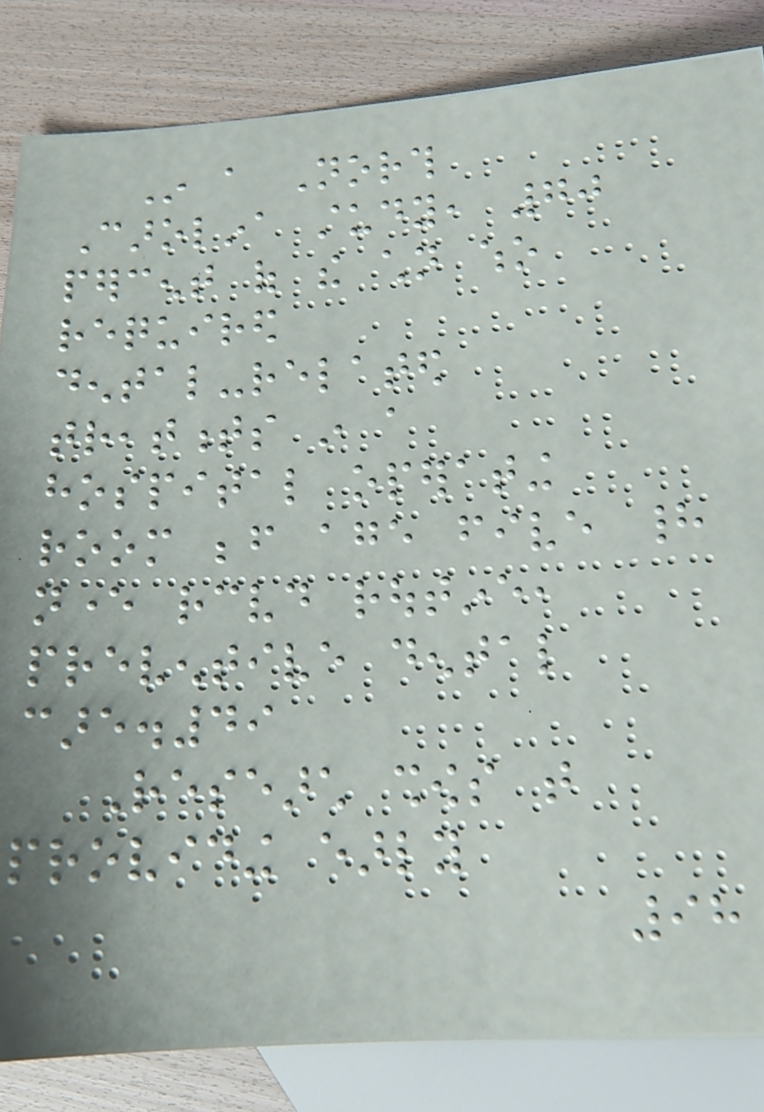In a North
Carolina study, 70
percent of the children who
required
dental-related
treatments in a
hospital operating
room before age five had
never received routine,
preventive dental
care.49
Research shows that
providing early
98
